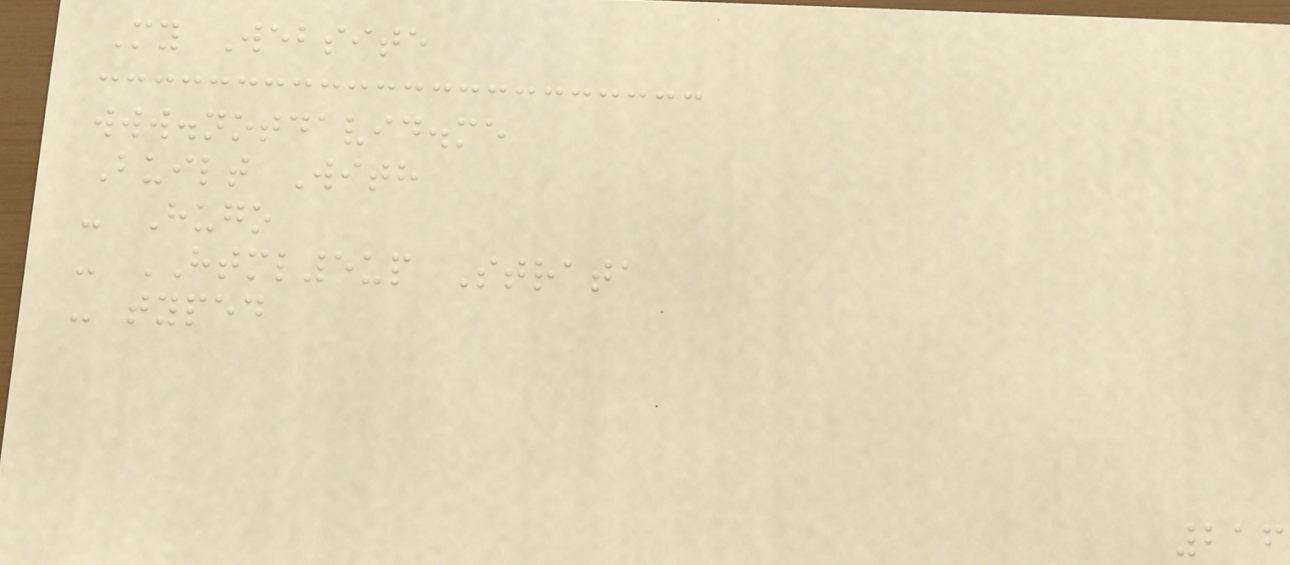My Website
www.notdavid.me
Built With
- Hugo
- HTML5up Strata
- typed
216
